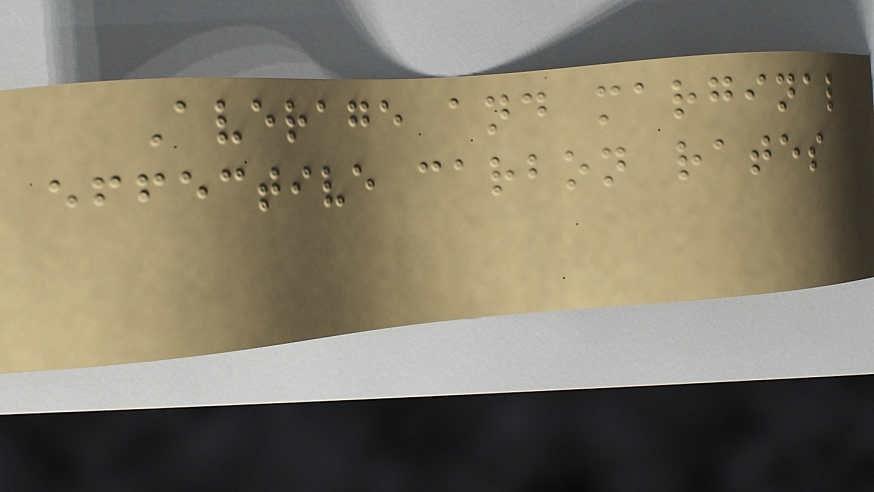Average and marginal
effective carbon rates
